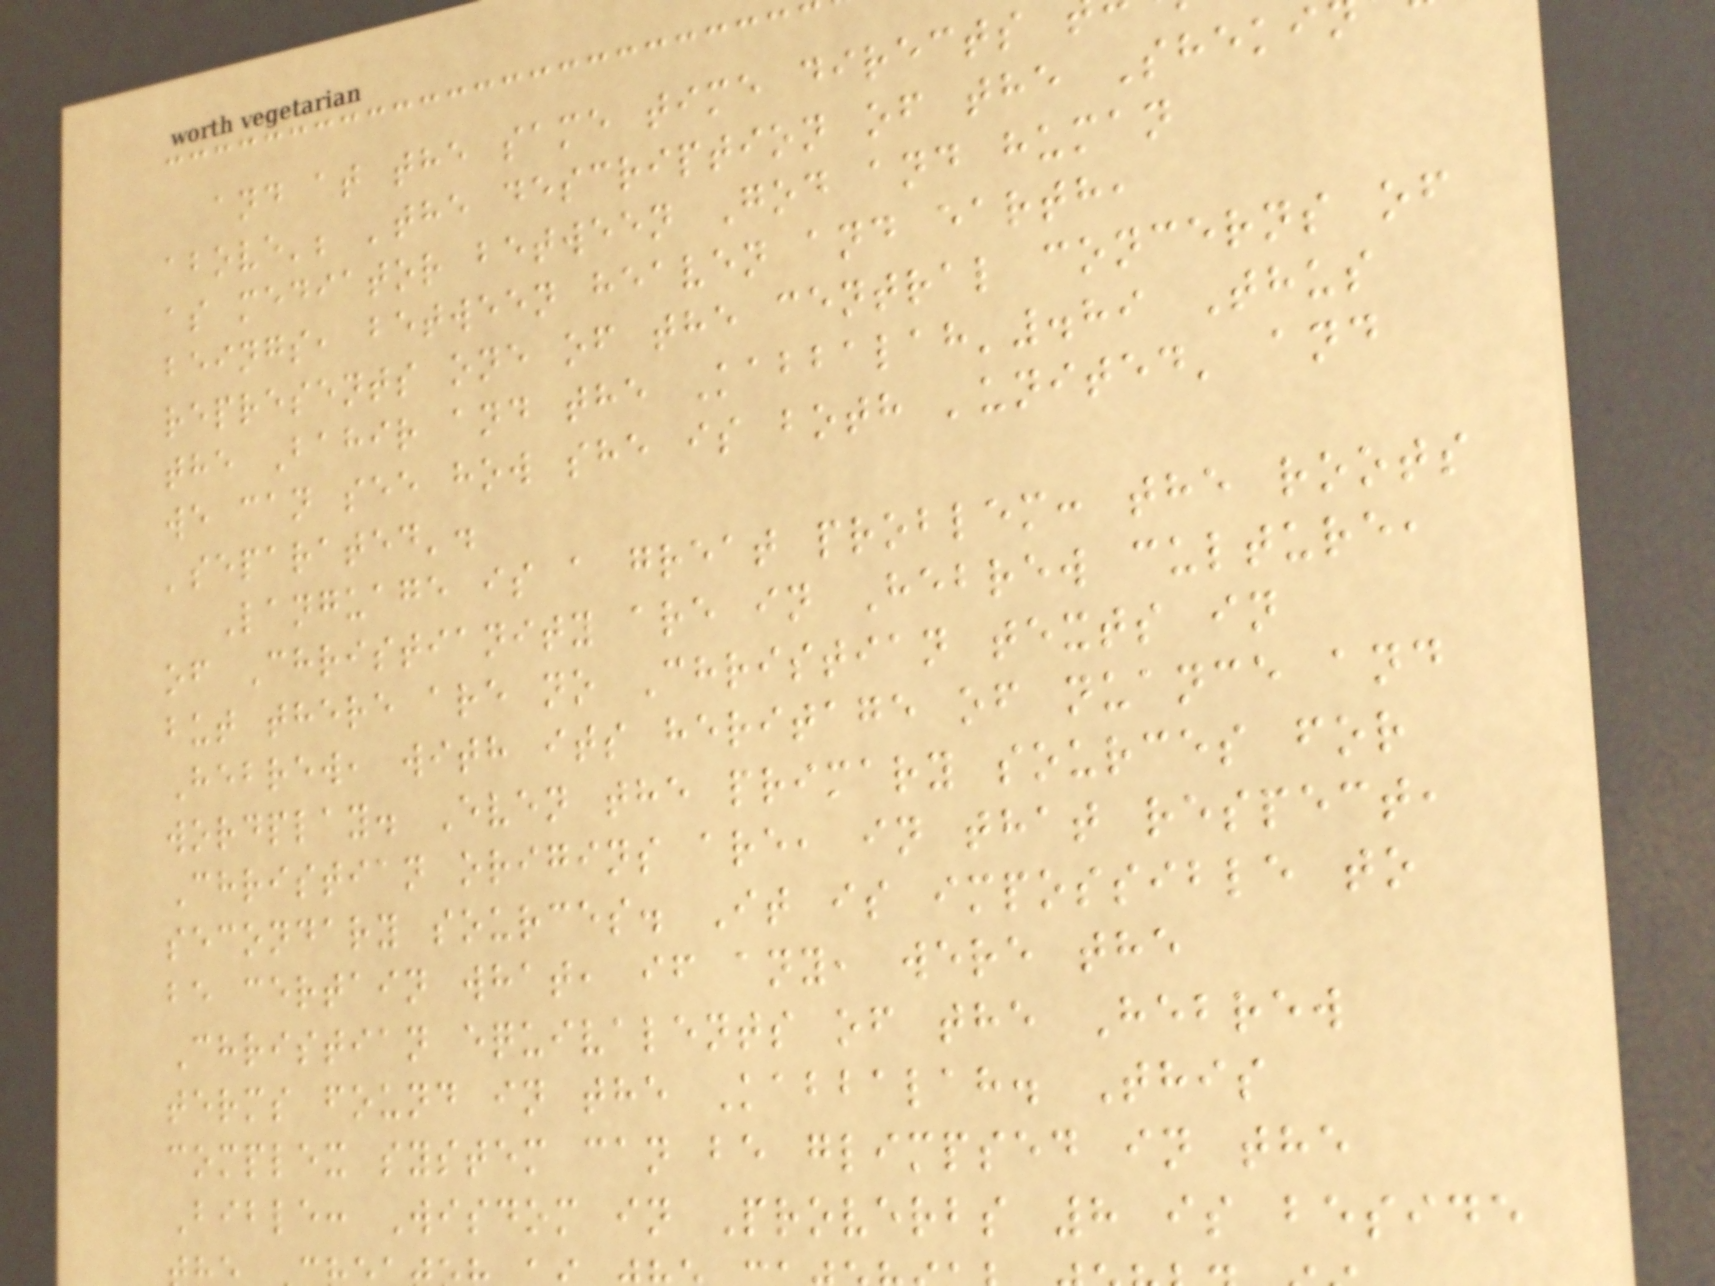and at the same time directs
above'; 'the description of the Sheki
as mediator between God and human
beings, between heaven and earth,
represents one of the central concerns of
the Bahir and the Kabbalah'.89 Thus
we can see how she is both 'united' and
'separated'.
Language is a great problem: the roots
of Christianity are in Hebrew culture,
but there are no Christian texts in
Hebrew, with its heritage of nuance and
wordplay. Even the primary sources for
Christian origins are, in that respect,
secondary sources. It is impossible to
be certain what, if any, were the
Christian equivalents of the Hebrew
terms found in the Kabbalah. This
complex system can be glimpsed in the
Bible: Wisdom in Proverbs 8 is beside
